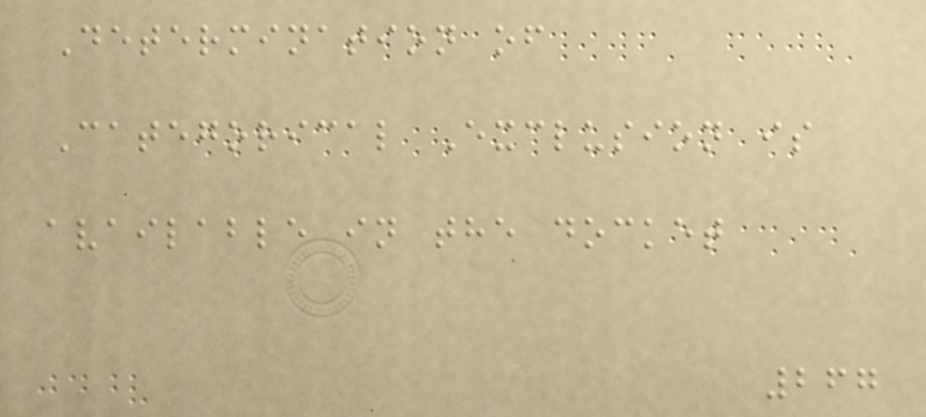Determination of
Categorical Exclusion is
available in the docket
267
